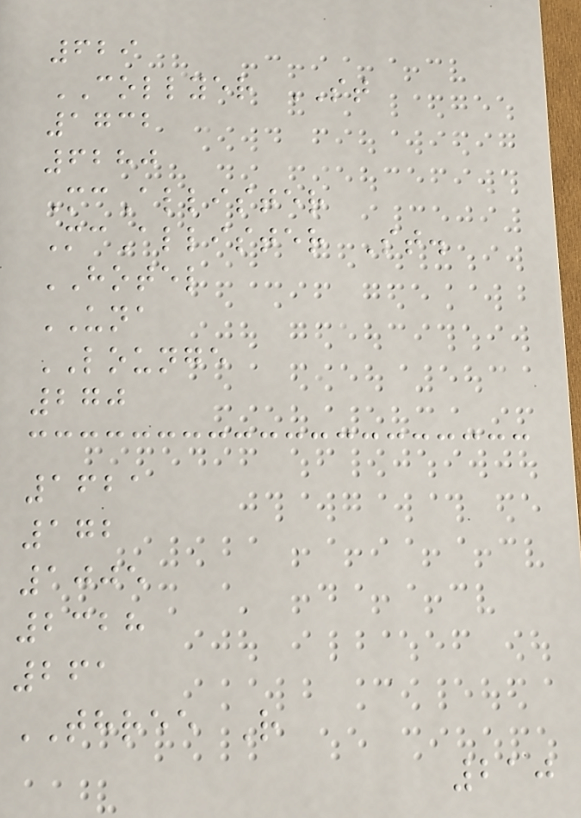629
COLLYER ST
1732
6280
McAllister
McAllister St.
HOTEL
UNA
LOUNGE
270
1621
172
1005
2328
261
THREE R
210
